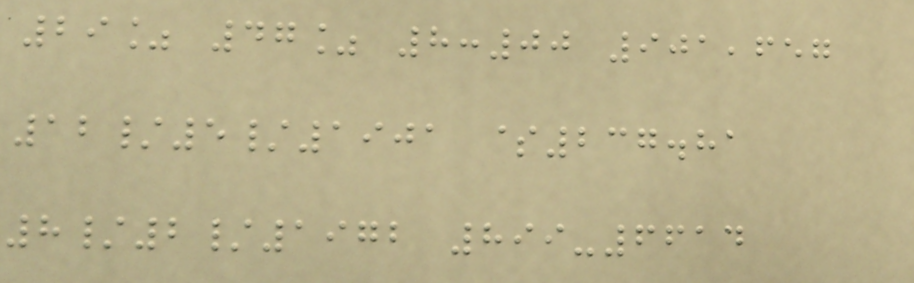29% 47% 8:00 901,657
12/5/1901 $237.81
8/2/1972 899-6614
